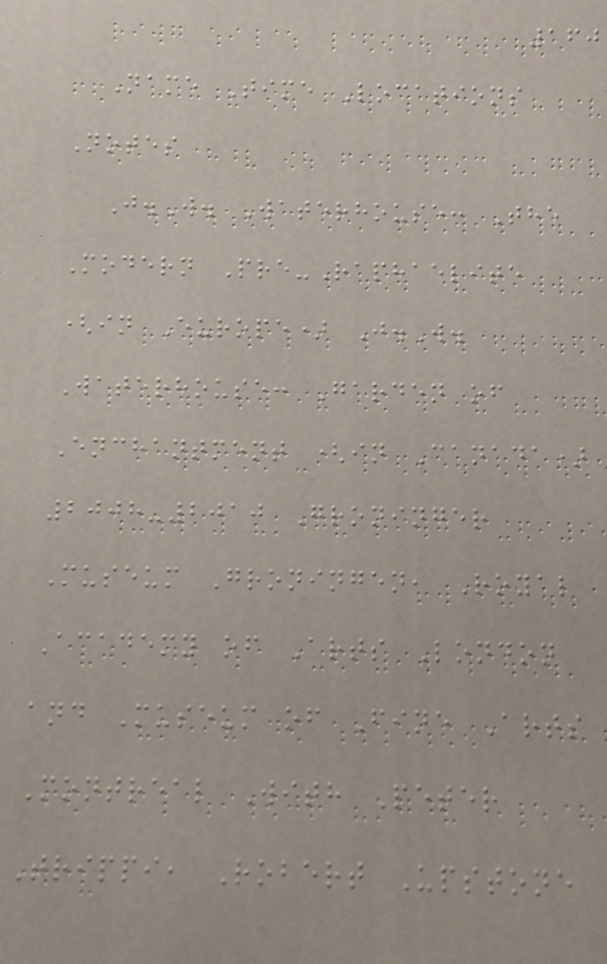160
Name Time Locations
Notes
J.W. Waterhouse: The
Modern Pre-Raphaelite
(in Europe) J.W.
Waterhouse: Garden of
Enchantment (in Canada)
2008-2010 Groninger
Museum Groningen, Royal
Academy of Arts London
and Museum of Fine Arts
Montreal With Peter
Trippi, Robert Upstone
